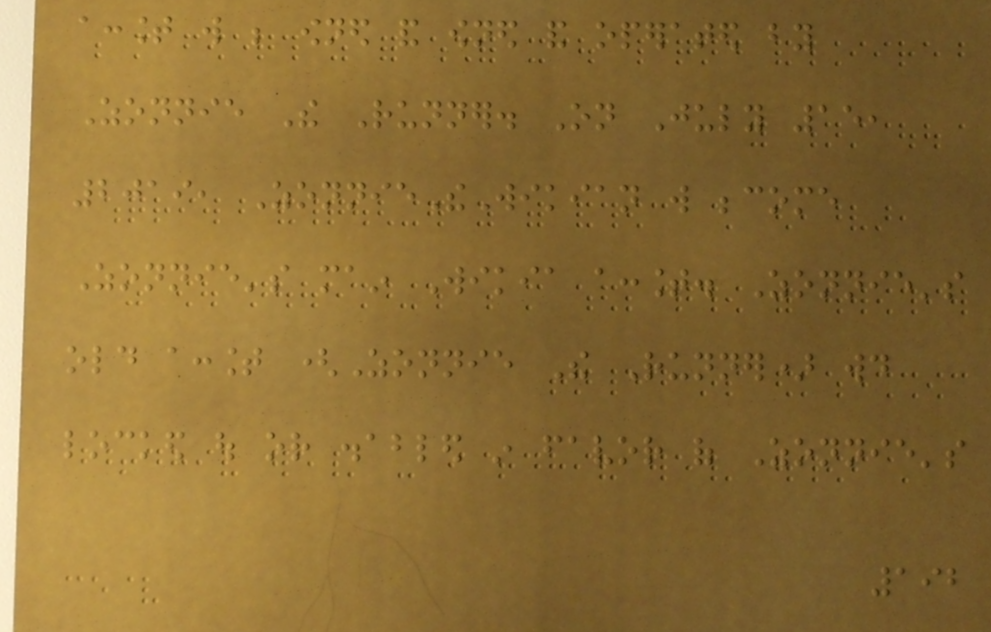account will be owned and owned and operated by
Zonnie The Runner. On July 15,
2019, ZonnieTheWikian will become
Zonnie's main Wikia account. Zonnie's
old account (Zonnie The Runner) would
locked out or disabled in favor of Zonnie's
192
